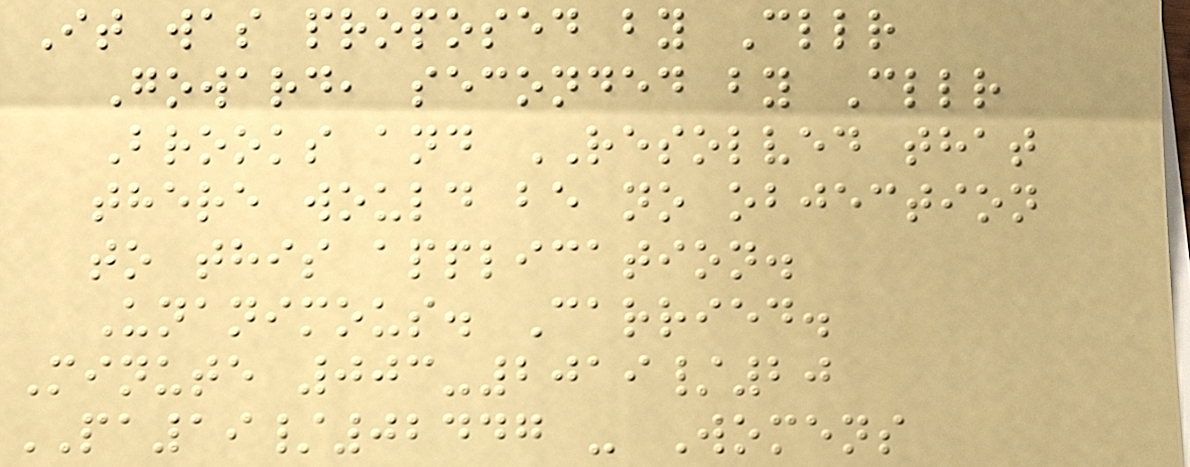It was proposed by Cllr
Goward, seconded by Cllr
Brooks and RESOLVED that
there would be no objection
to this application.
Unanimous. Carried.
Minute 003-2019/20
PA19/02447 - Womens
